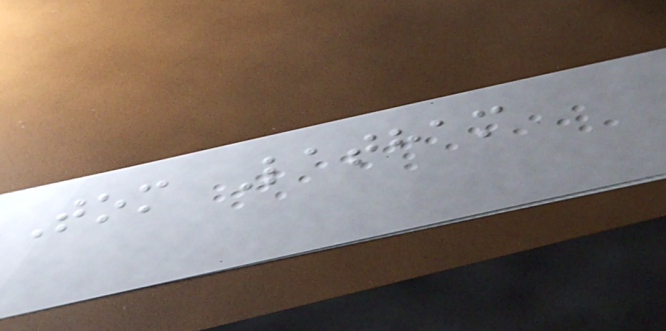Tom Latham
